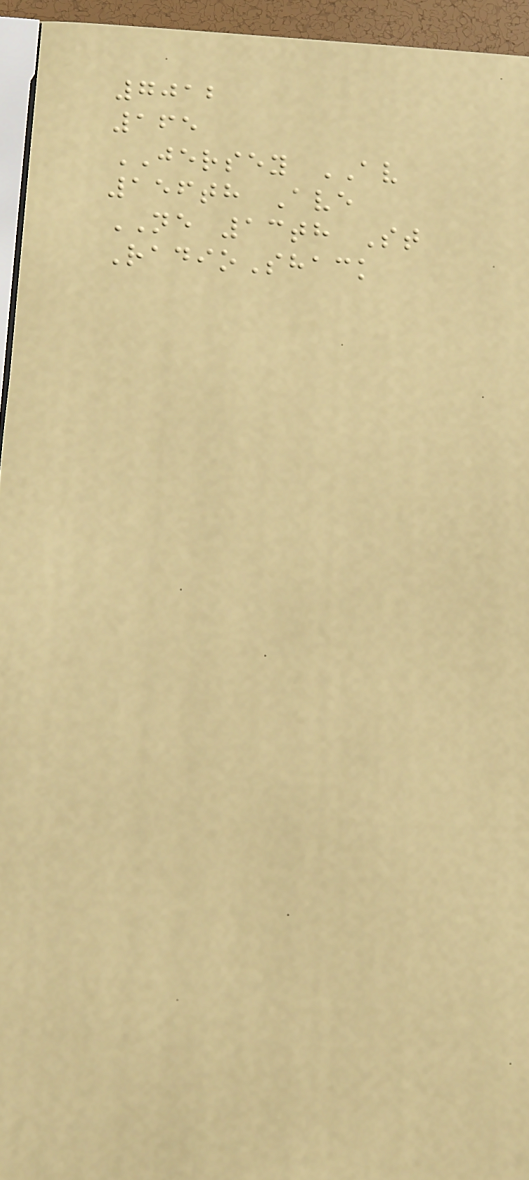7012
165
JERSEY AV
156th Ave
NE 13th St
RadioShack
